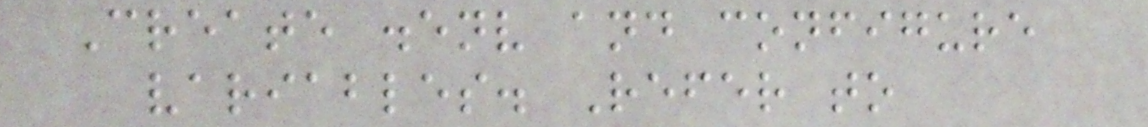Create .env and configure
variables. Refer to
